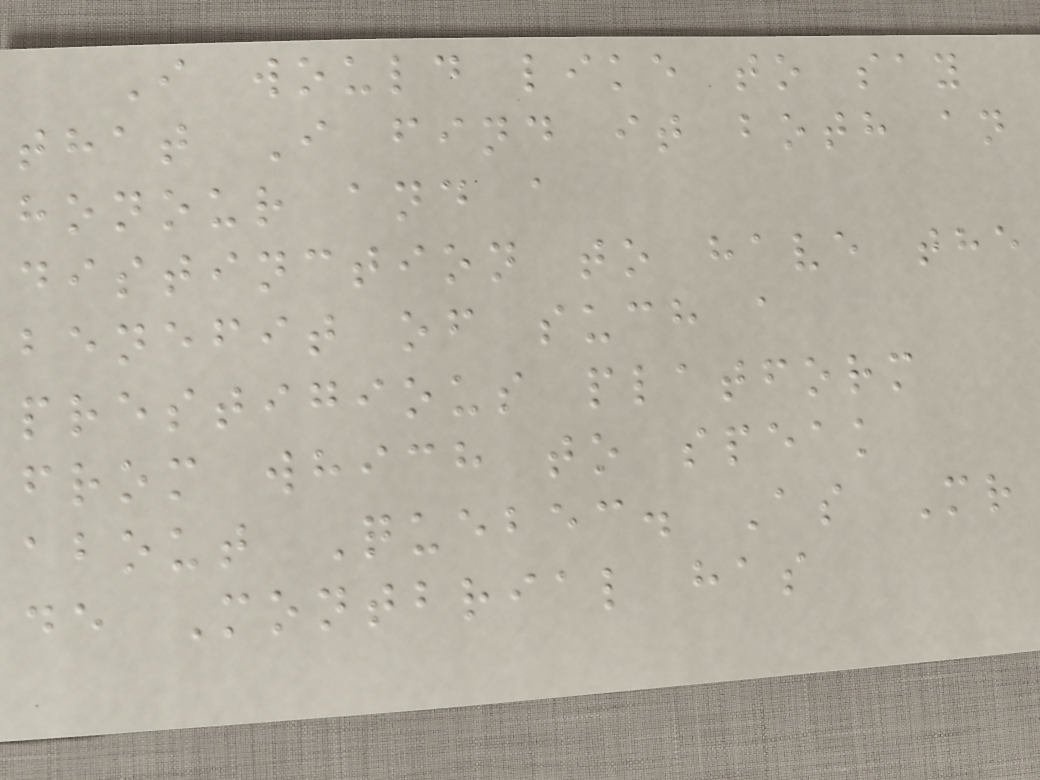I would like to say
that I find it both an
honour and a
distinction to have the
benefit of such a
prestigious platform
from which to speak
about Quebec. As Mr
de Montbrial has
